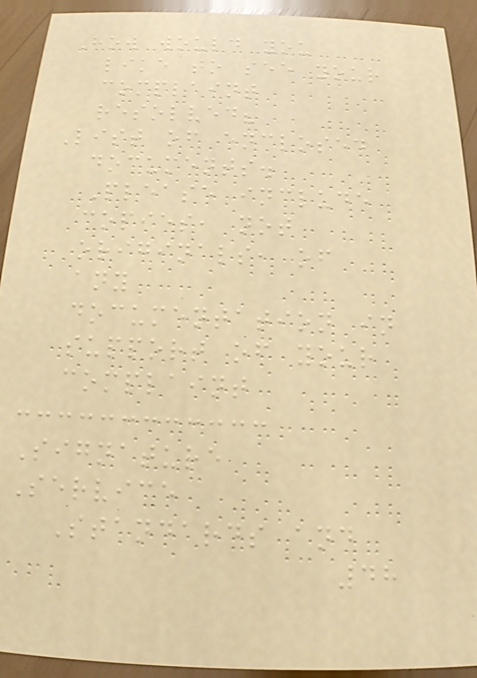How would you
like to see your
complaint
resolved?
List of enclosed
documents.
Please include
copies, not
originals, of
any
documentation in
support of your
complaint
Signature
Service
Standards and
48
